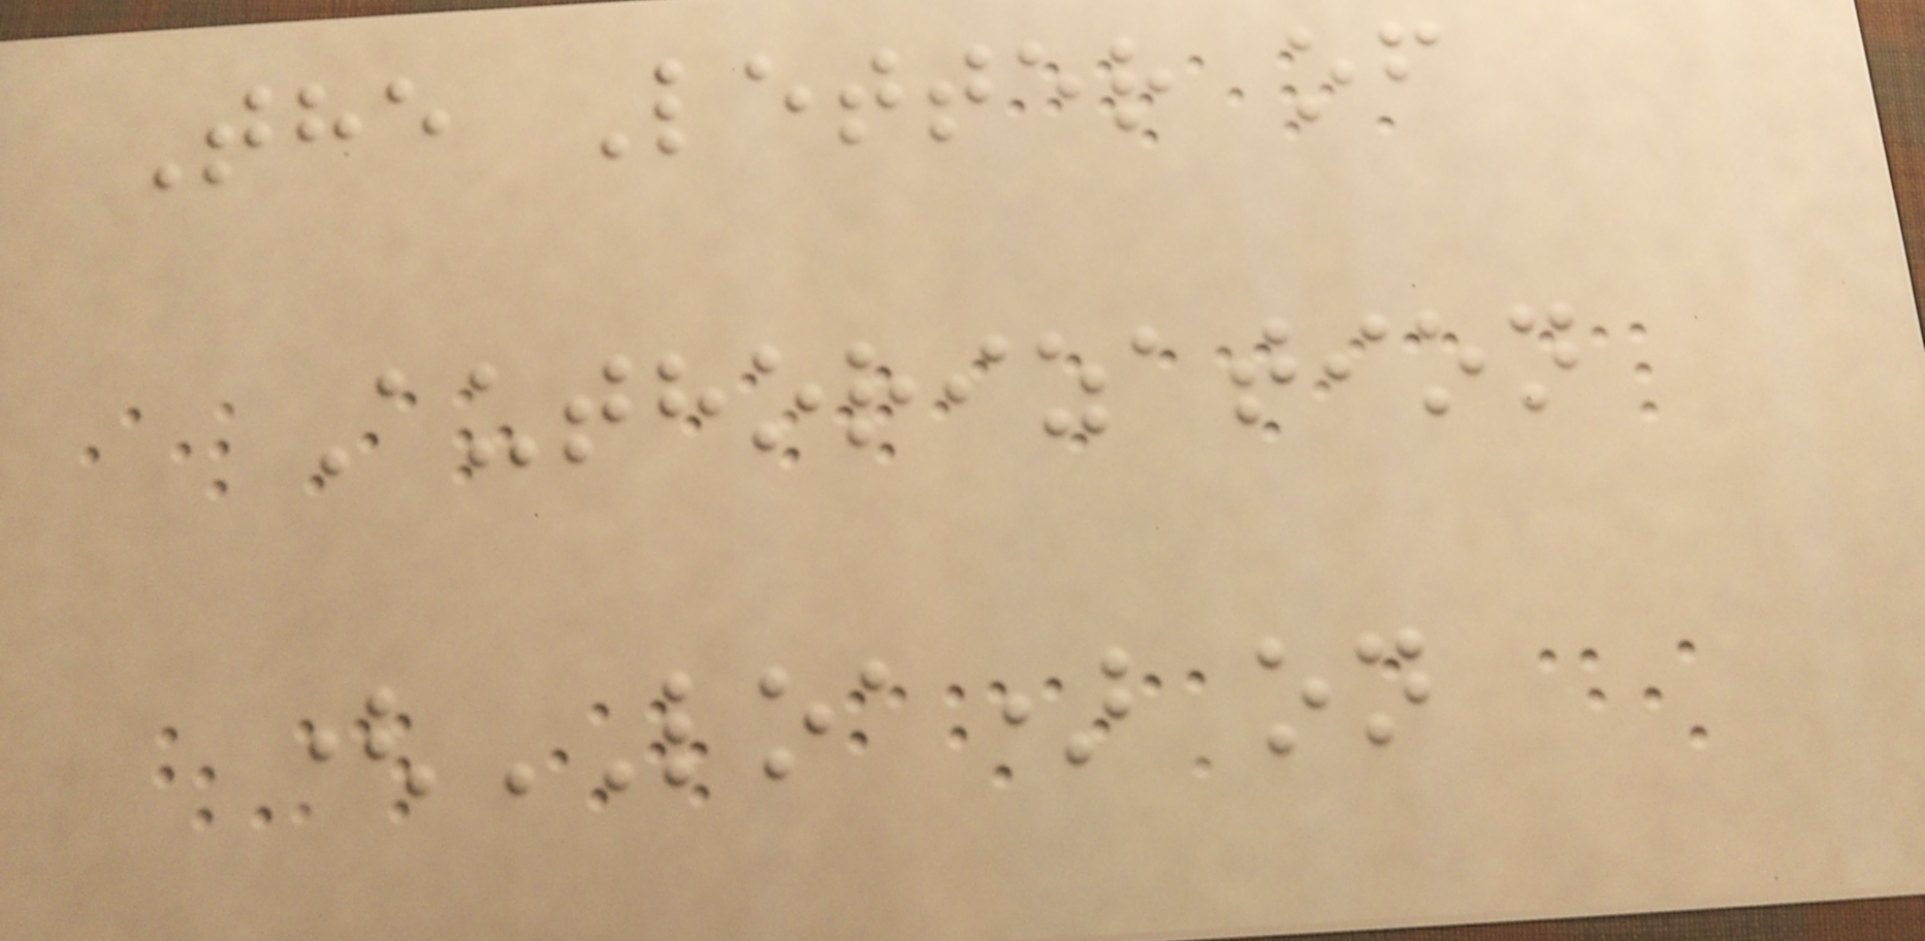The Letter of
Authorization
(LOA) on
